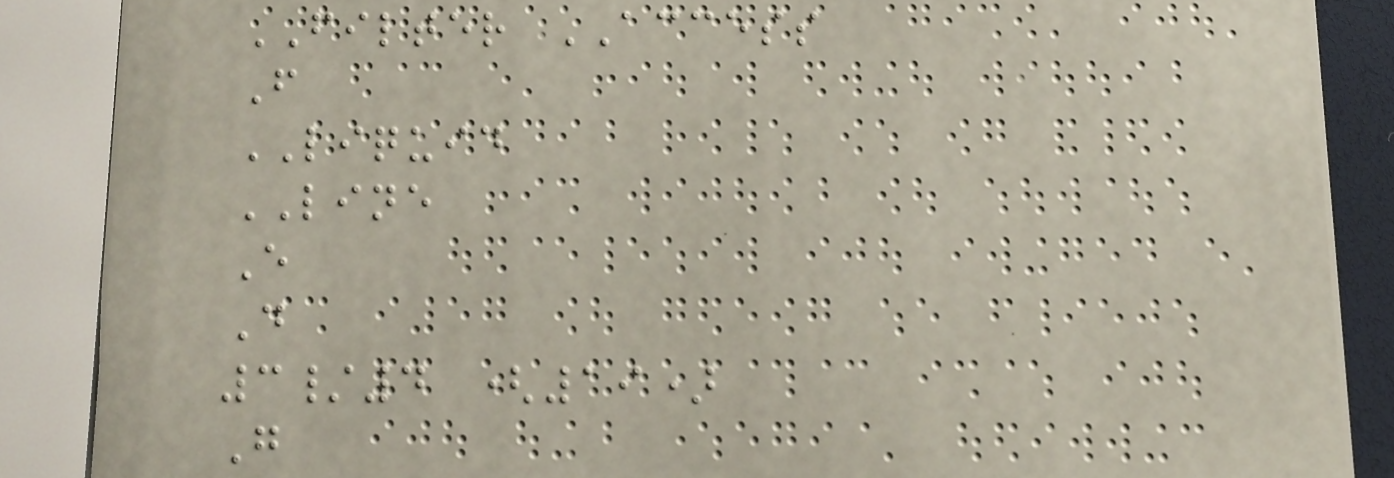FILTER ACCESS
F
LIQUID
LINE
E
D
3/4 (19)
G
